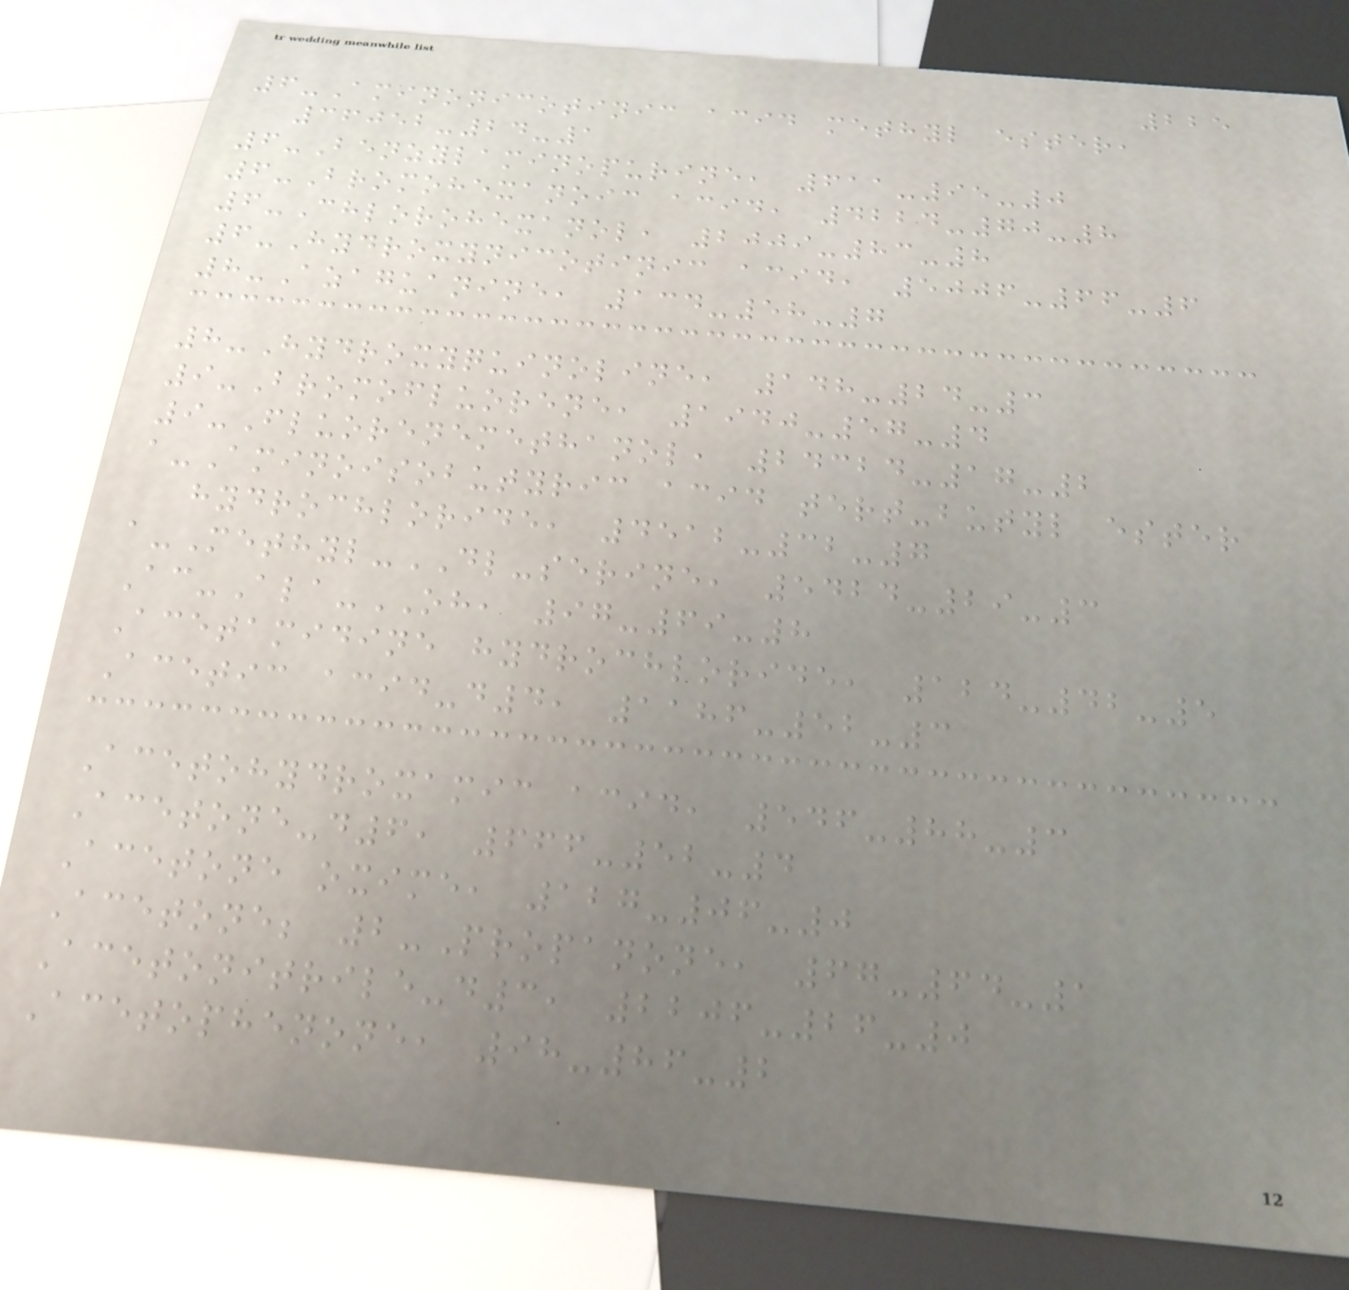225
6-Aminonicotinic acid methyl ester,
36052-24-1
6-Benzylaminopurine, 611-95-0
6-Bromohexanoic acid, 4224-70-8
6-Chlorohexanol, 2009-83-8
6-Hydroxynicotinic acid, 5006-66-6
8-Azaguanine, 134-58-7
8-Hydroxyquinoline, 148-24-3
9-Bromofluorene, 1940-57-4
9-Fluorenemethanol, 24324-17-2
a-Aminoisobutyric acid tert-butyl ester
hydrochloride, 4512-32-7
a-Methyl-DL-serine, 5424-29-3
Ac-Ala-OH, 97-69-8
Acetamidine hydrochloride, 124-42-5
Acetic acid-d4, 1186-52-3
Acetohydroxamic acid, 546-88-3
Acetone-d6, 666-52-4
Acetone oxime, 127-06-0
Acetone; 2-Propanone, 67-64-1
Acetonitrile-d3, 2206-26-0
Acetophenone, 98-86-2
